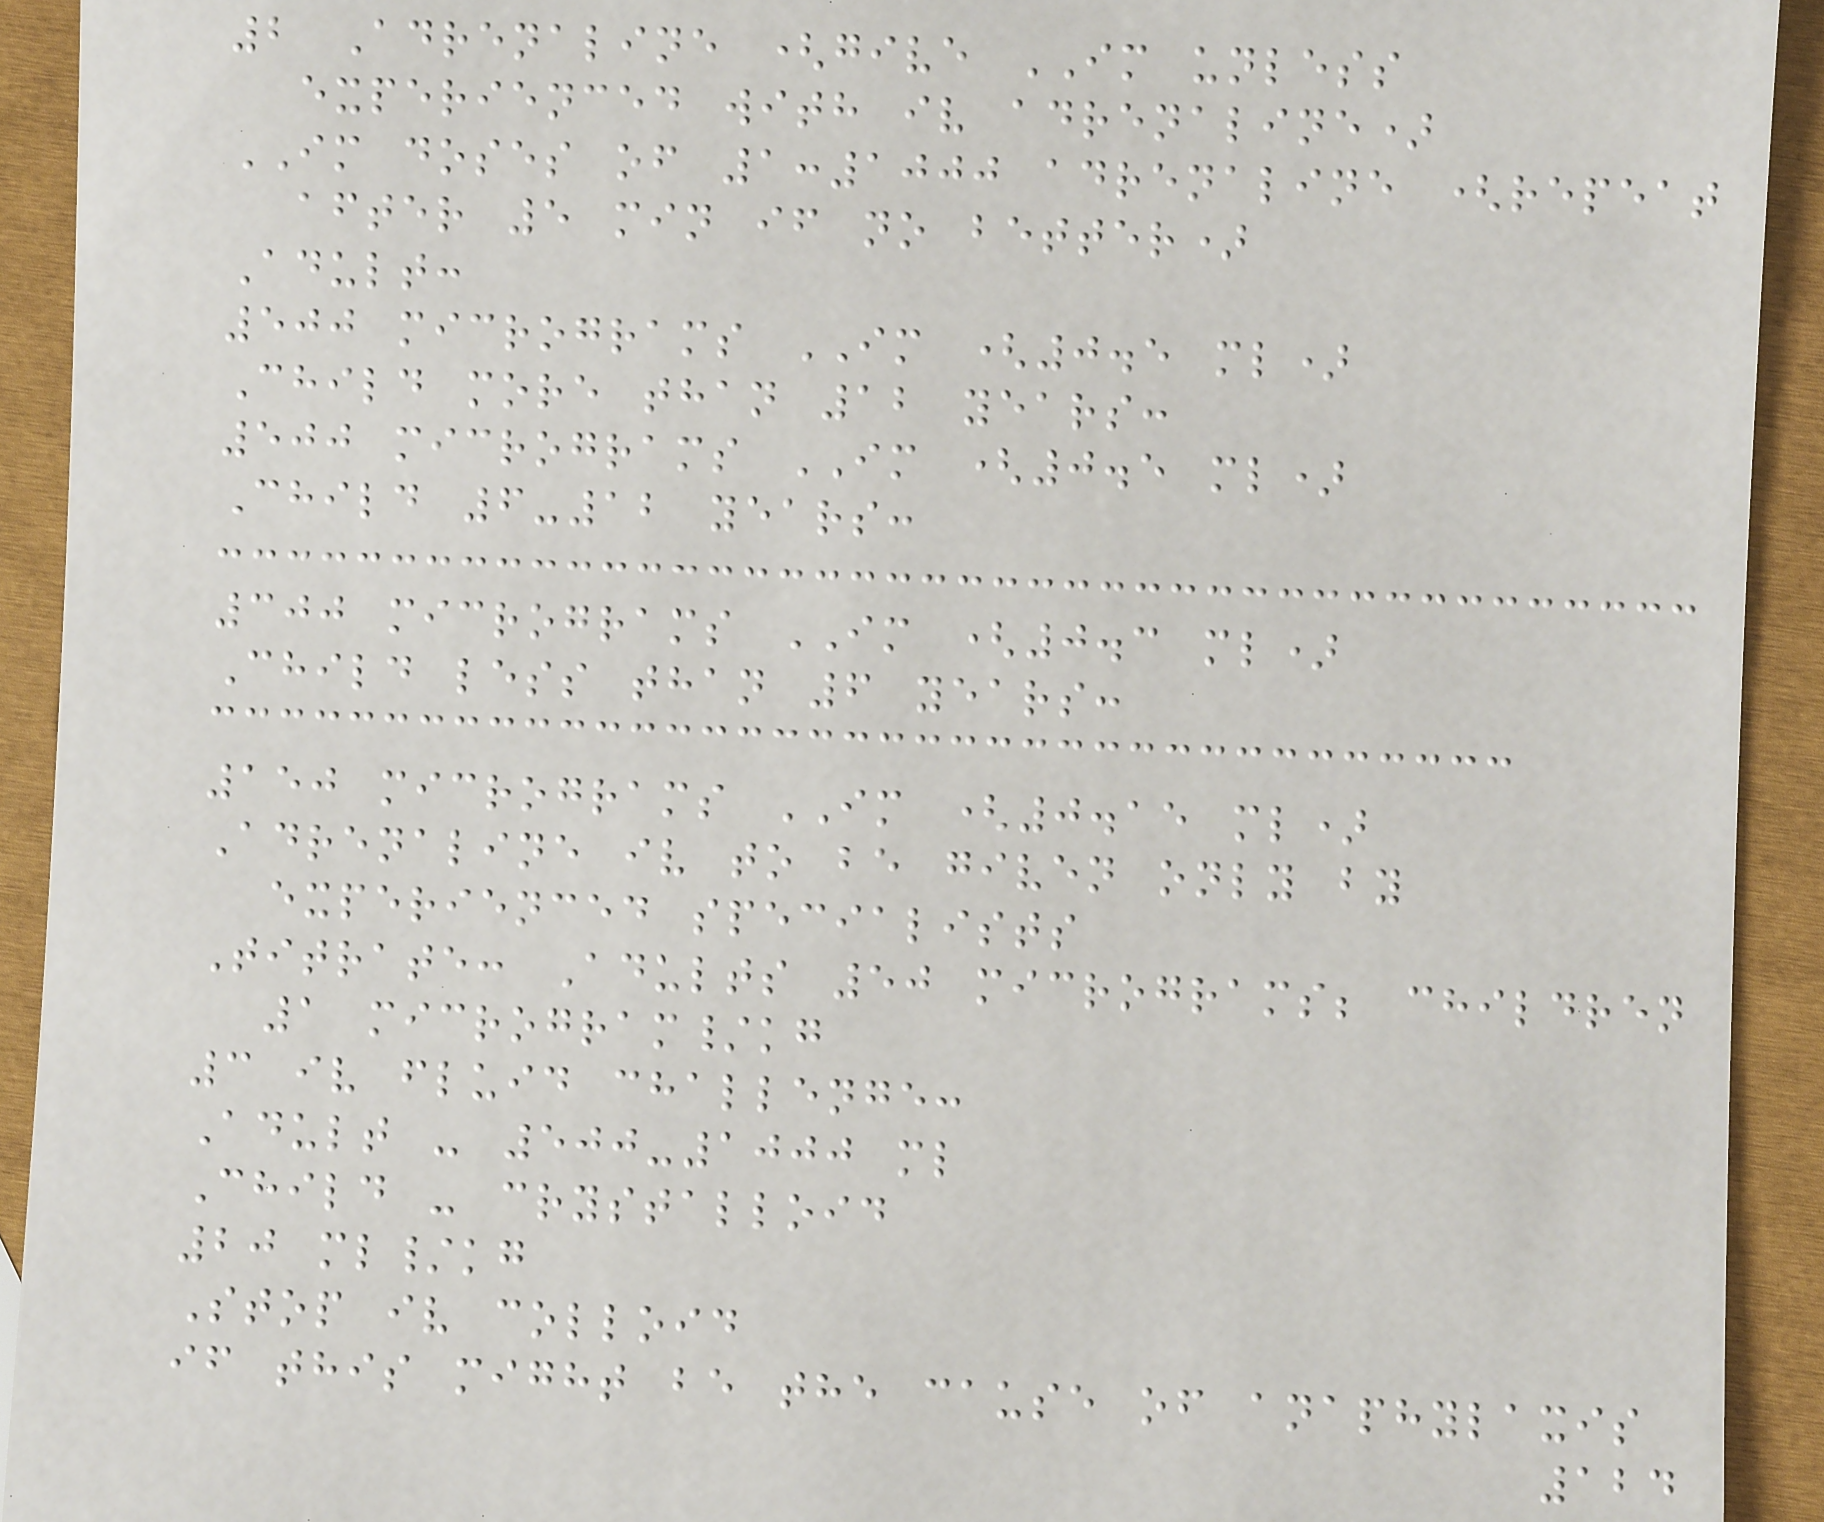2 Adrenaline (give IM unless
experienced with iv adrenaline)
IM doses of 1:1000 adrenaline (repeat
after 5 min if no better)
Adult:
500 micrograms IM (0.5 ml)
Child more than 12 years:
500 micrograms IM (0.5 ml)
Child 6-12 years:
300 micrograms IM (0.3 ml)
Child less than 6 years:
150 micrograms IM (0.15 ml)
Adrenaline iv to be given only by
experienced specialists
Titrate: Adults 50 micrograms; children
1 microgram/kg
3 iv fluid challenge:
Adult - 500-1000 ml
Child - crystalloid
20 ml/kg
Stop iv colloid
if this might be the cause of anaphylaxis
124
